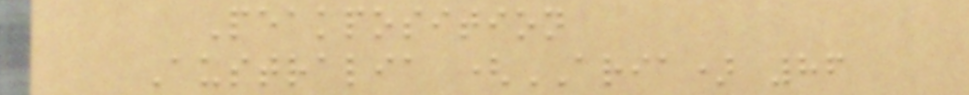Peakposition
Australia (ARIA) 86
